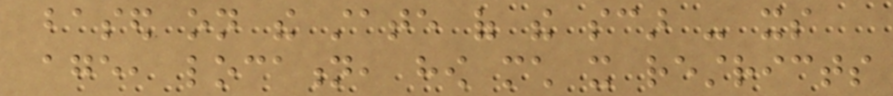based on the state of the scar - its
age, location, how much it restricts
